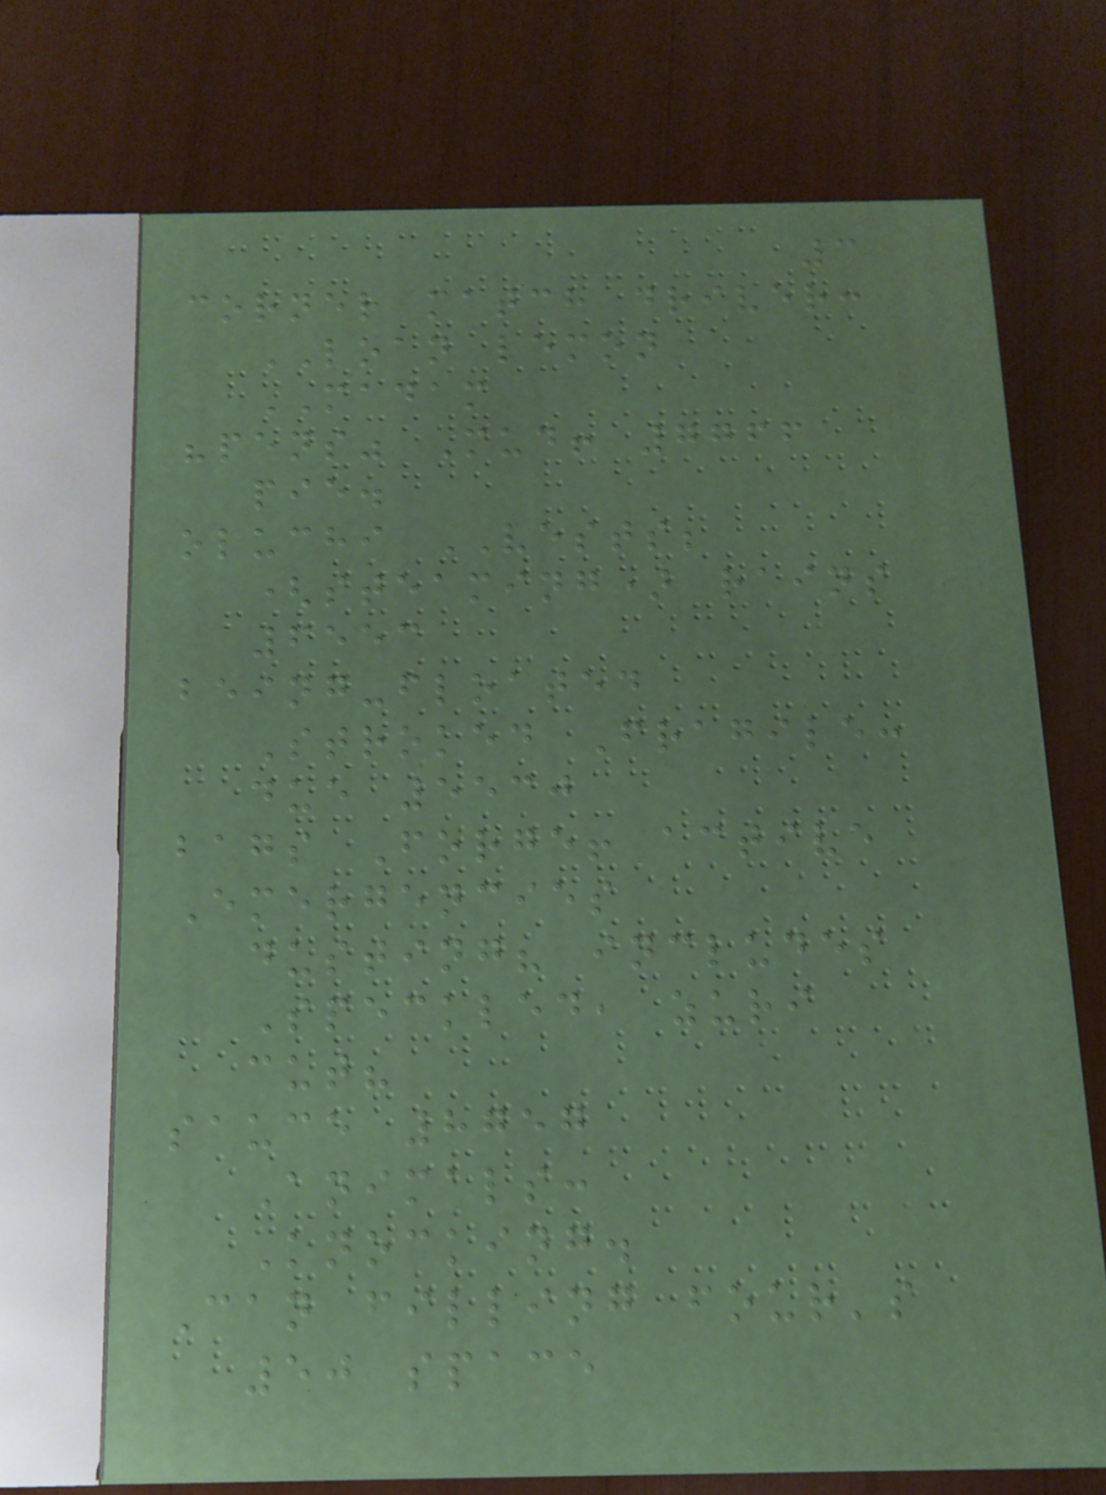3
corner match driver:
LOAN lemon
MADAM
"pens" Mud! 7766
pie.
oluchi VESTS;
(steaming) rains
6553
being-floated
Stroked Fragile:
due 5530
bags Forge! active
Emergencies
dusting? includes
Speckled, zuri
cut?
sauce 8757
Animals:
Knocking.
Can filling four's
50 space
